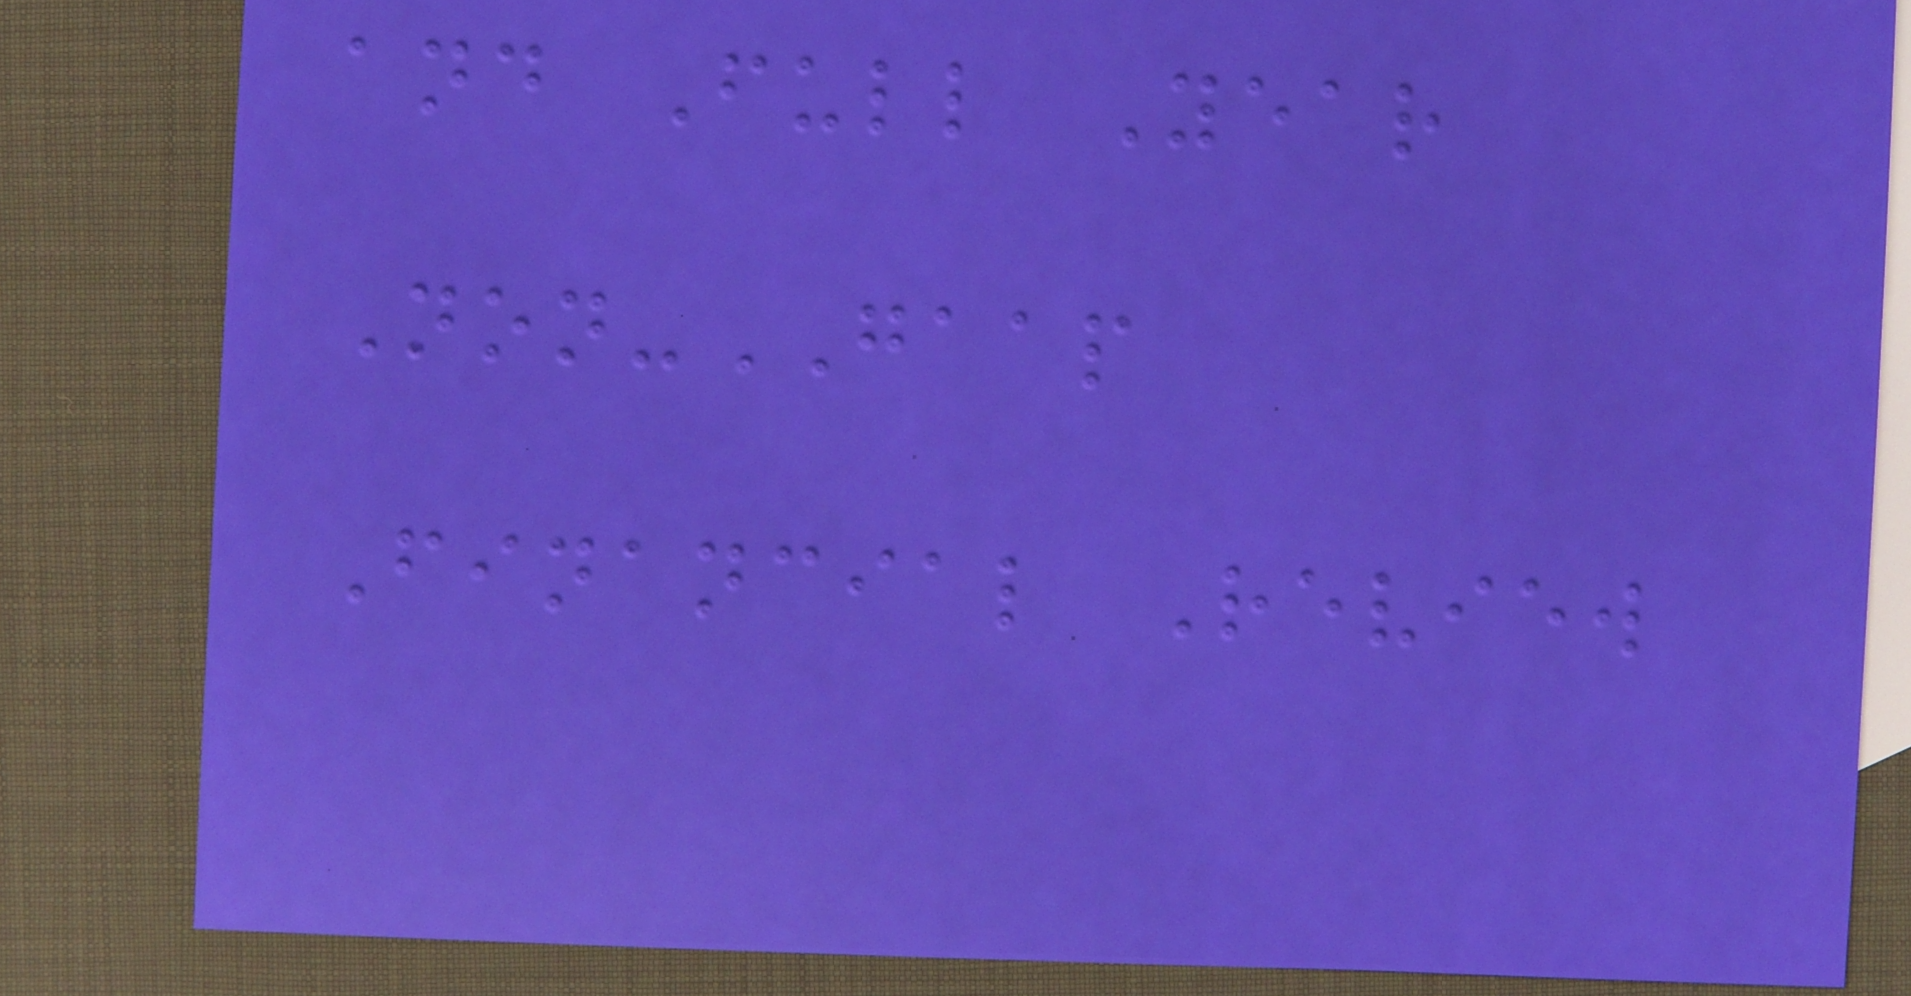and Full Year
Non-GAAP
Financial Review
